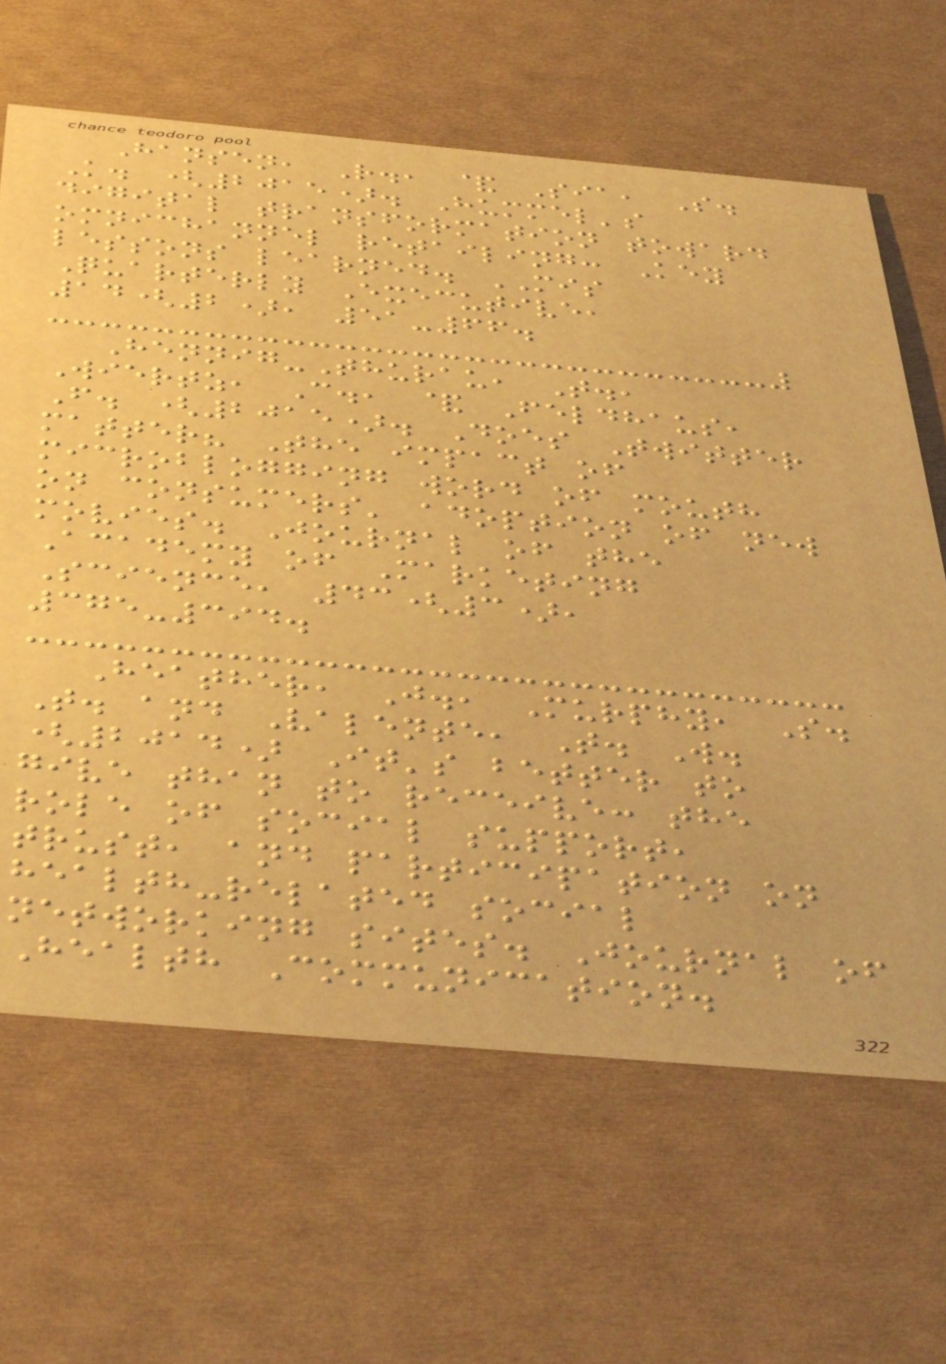Hansen, R., & Sia, S.
K. (2015). Hummel's
digital transformation toward
omnichannel retailing: Key
lessons learned. MIS
Quarterly Executive,
14(2), 51-66.
Hennig-Thurau, T.,
Wiertz, C., & Feldhaus,
F. (2015). Does Twitter
matter? The impact of
microblogging word of mouth
on consumers' adoption of new
movies. Journal of the
Academy of Marketing
Science, 43(3),
375-394.
Heather, J., Murphy, S.
T. and Valente, T. W.
(2014) It's better to
give than to receive: the
role of social support,
trust, and participation on
health-related social
networking sites. Journal of
Health Communication.
